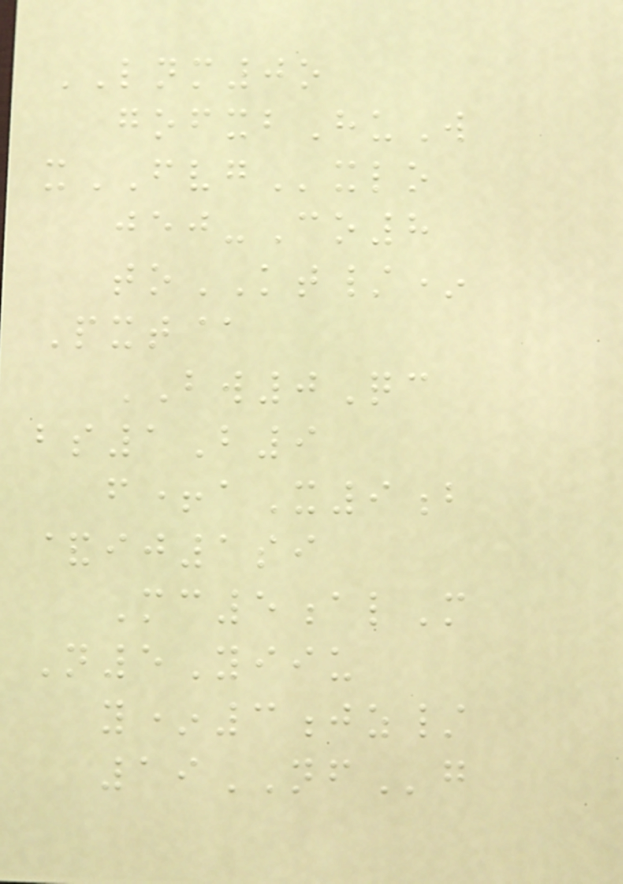LNM0o
gofxbHuW
xFVGxlo
jej-Co8
toKT/*
Pxt@
BW0Qc
bs1B9
f+aX9b
&ij1si
Mc5alM
N5Yiiu
y*3jz/
19NFg
